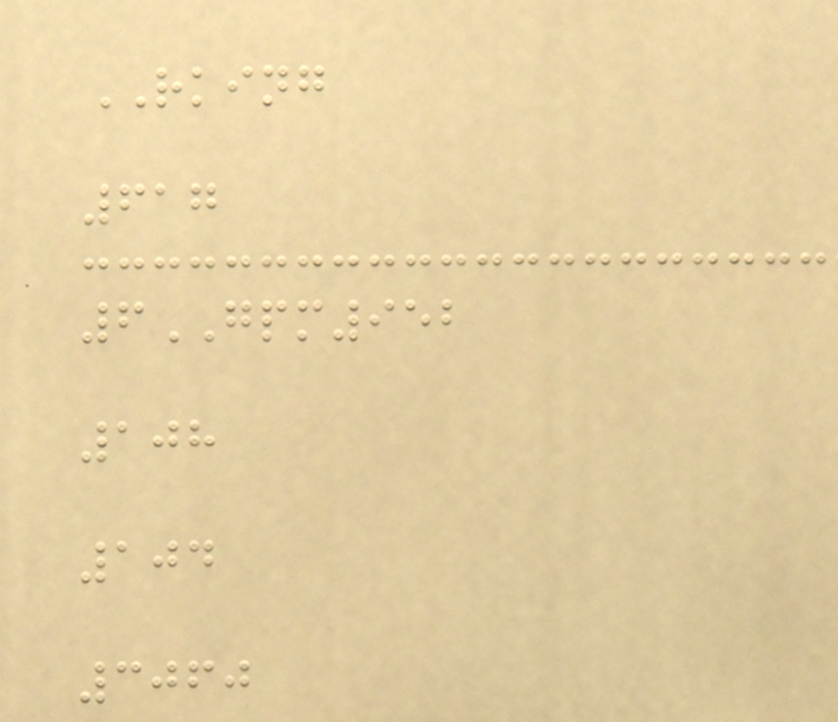RKING
617
6GPM952
108
104
3060
